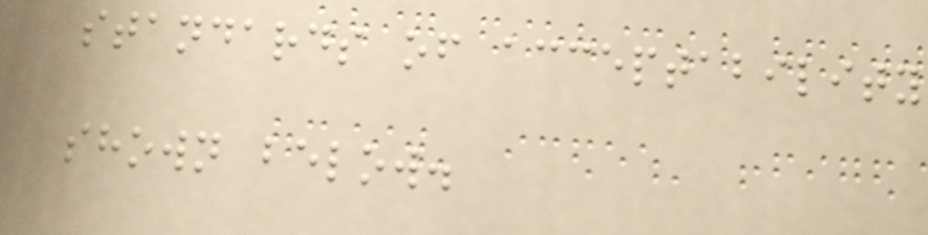standards of acceptability
shown below.
